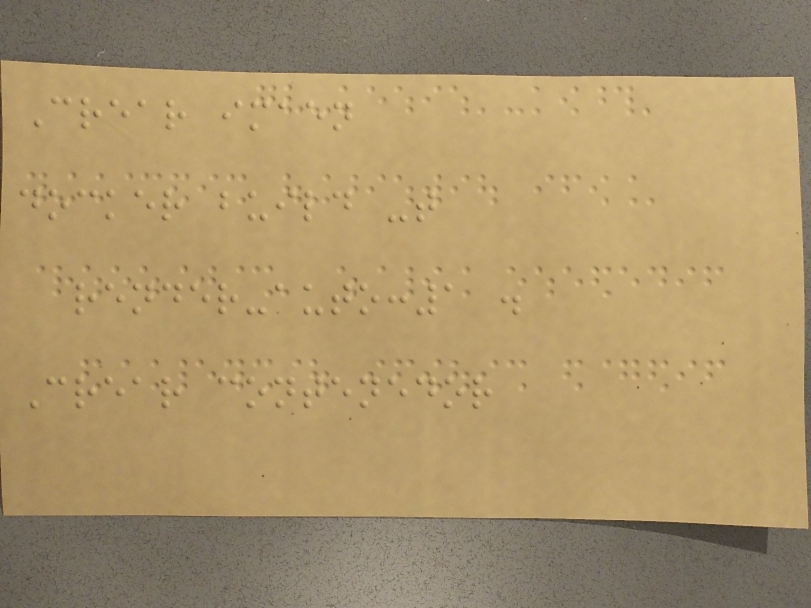Crear imaen
docker build -t
render-auto:1 .
Crear contenedor
